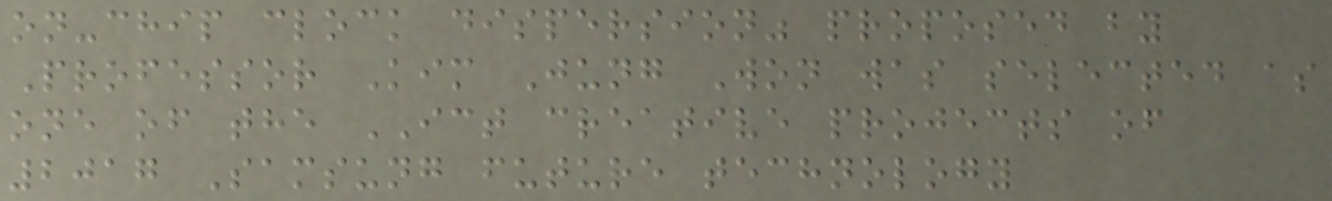on-chip clock dispersion" proposed by
Professor Kim Jung Won was selected as
one of the ICT creative projects of
2017 Samsung future technology
